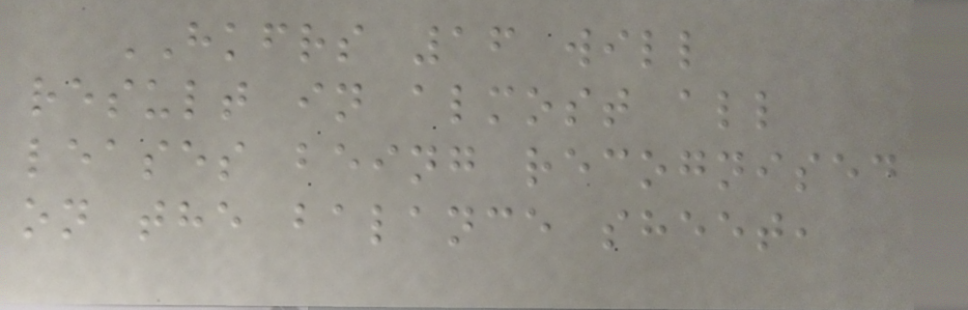HKFRS 16 will
result in almost all
leases being recognised
on the balance sheet,
